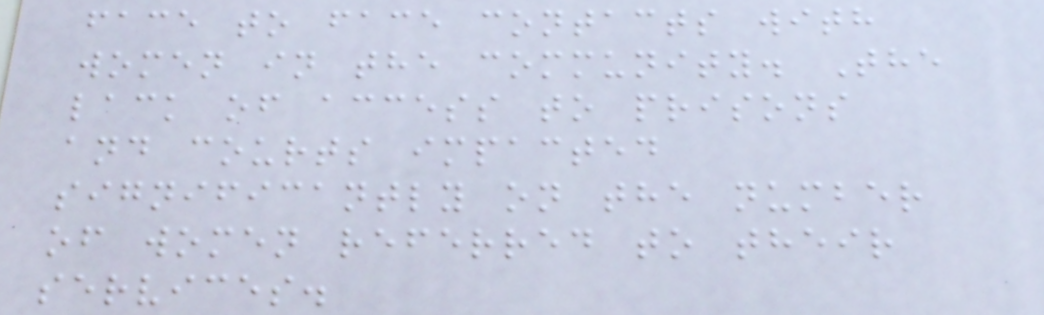face to face contacts with
women in the community. The
lack of access to prisons
and courts impacted
significantly on the number
of women referred to their
services.
